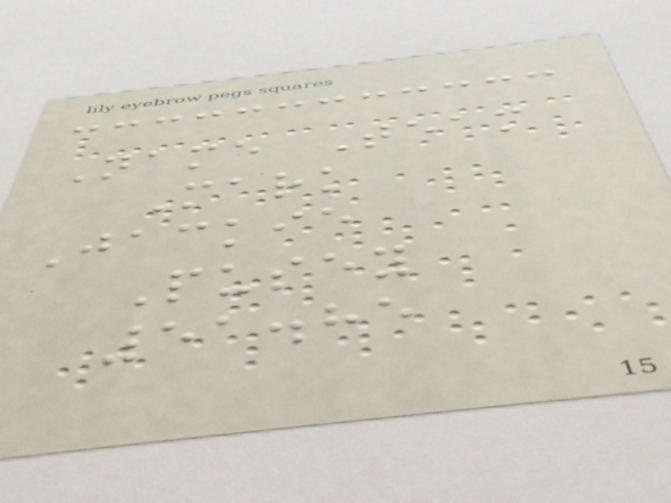Name Team
Mark
Jackie
Pusey
51.85
